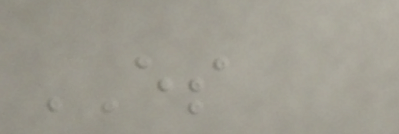ES
